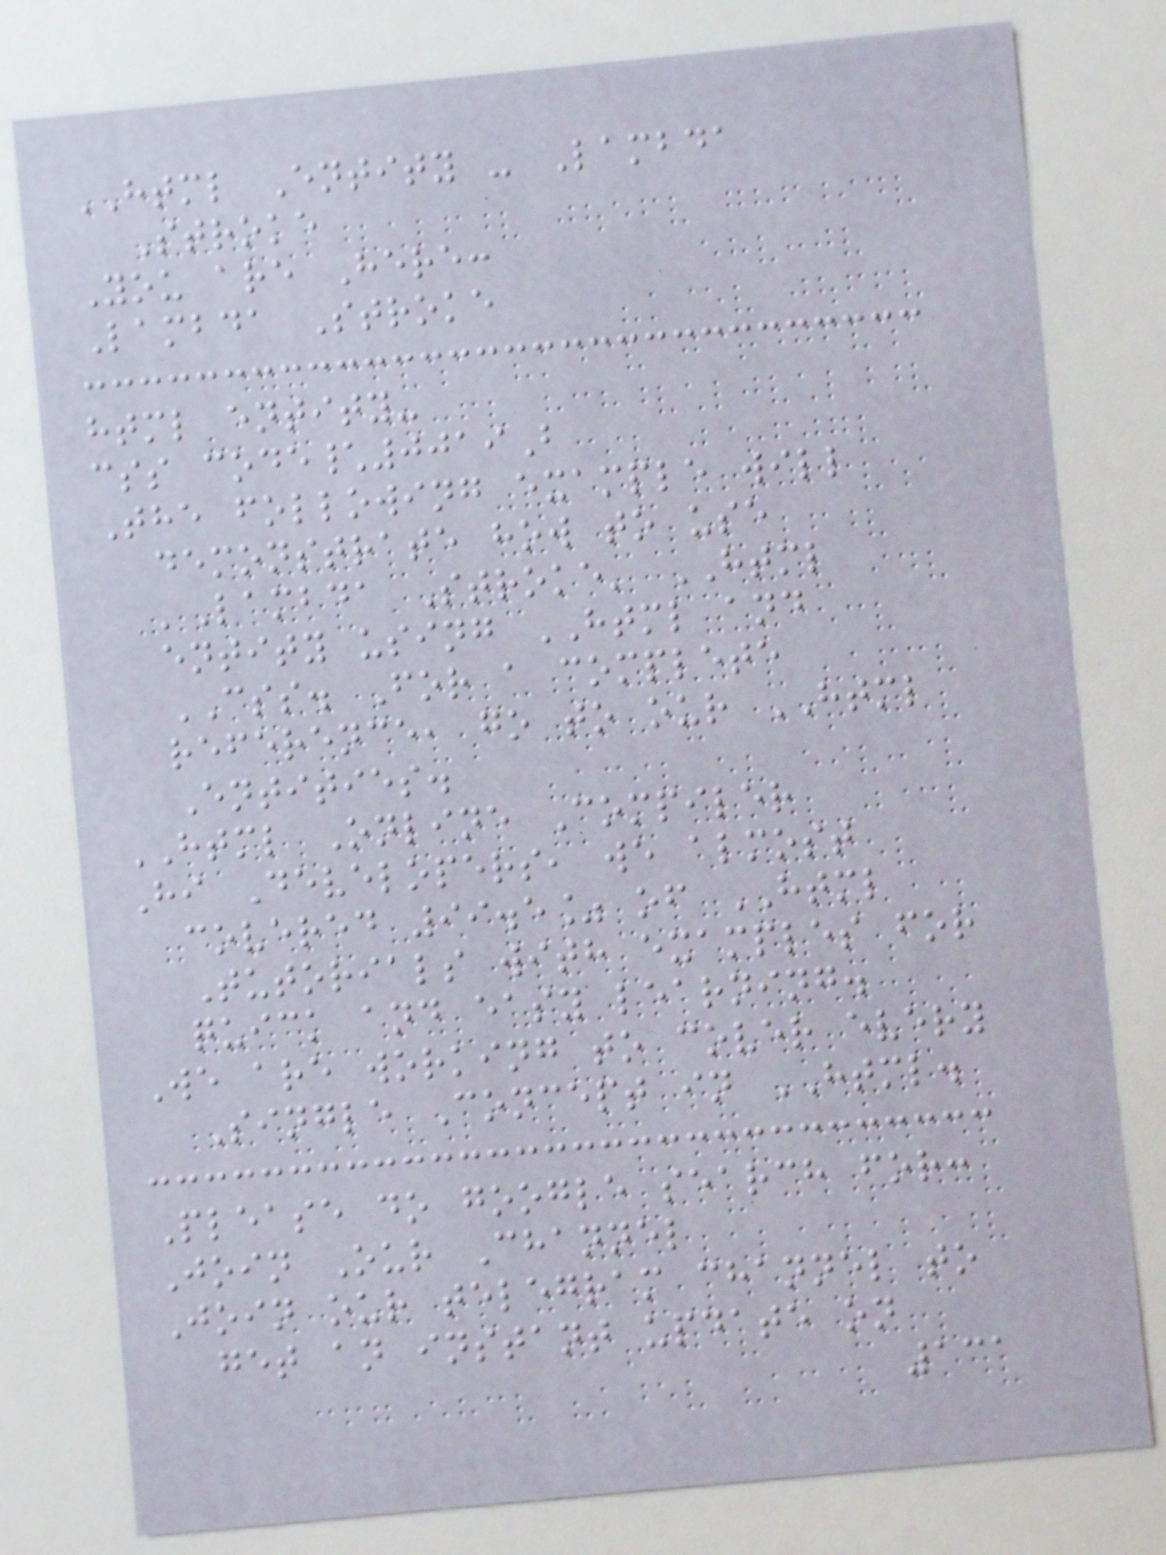HTML Entity - Lambda
Stroke
You are Here:
Lambda Stroke
html entity-
css code\0019B
The following example will
demonstrate how to use
'Lambda Stroke' HTML
entity using HTML and
CSS. For a complete
reference, go to our HTML
Entities.
HTML Online Compiler
Hi Developers, we almost
covered 99.5% of HTML
Tutorials with examples for
quick and easy learning.
We are working to cover every
Single Concept in HTML.
Please do google search for:
Join Our Channel
Join our telegram channel to
get an instant update on
131
